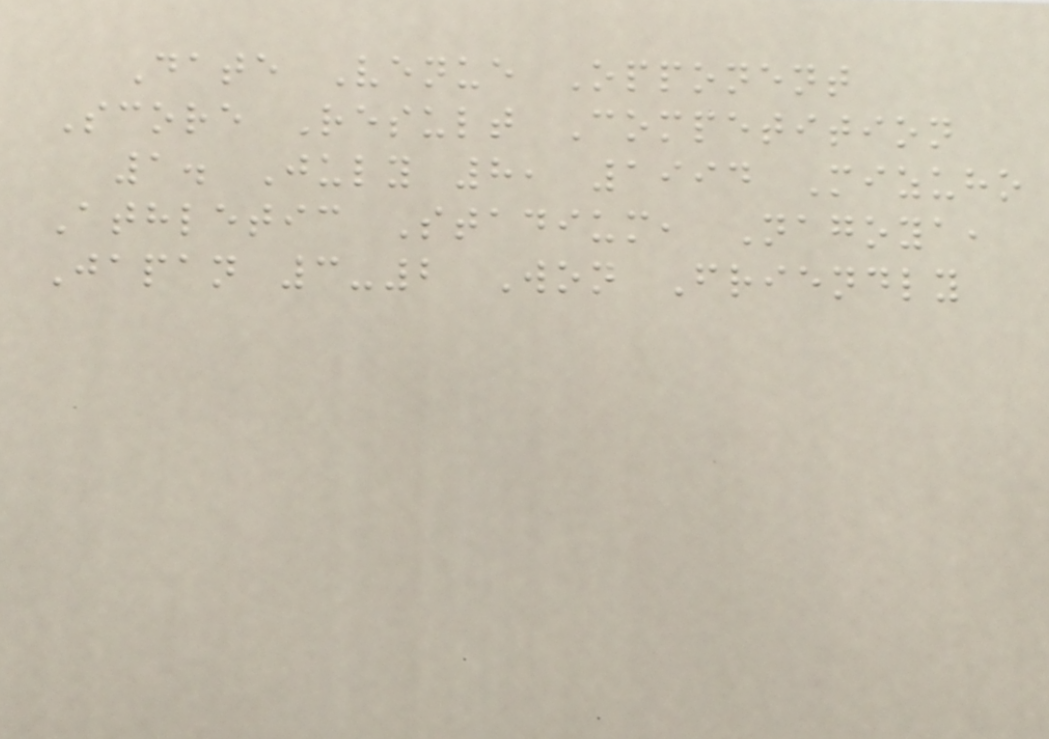Date Venue Opponent
Score Result Competition
1. July 8, 1994 Mizuho
Athletic Stadium, Nagoya,
Japan 3-2 Won Friendly
